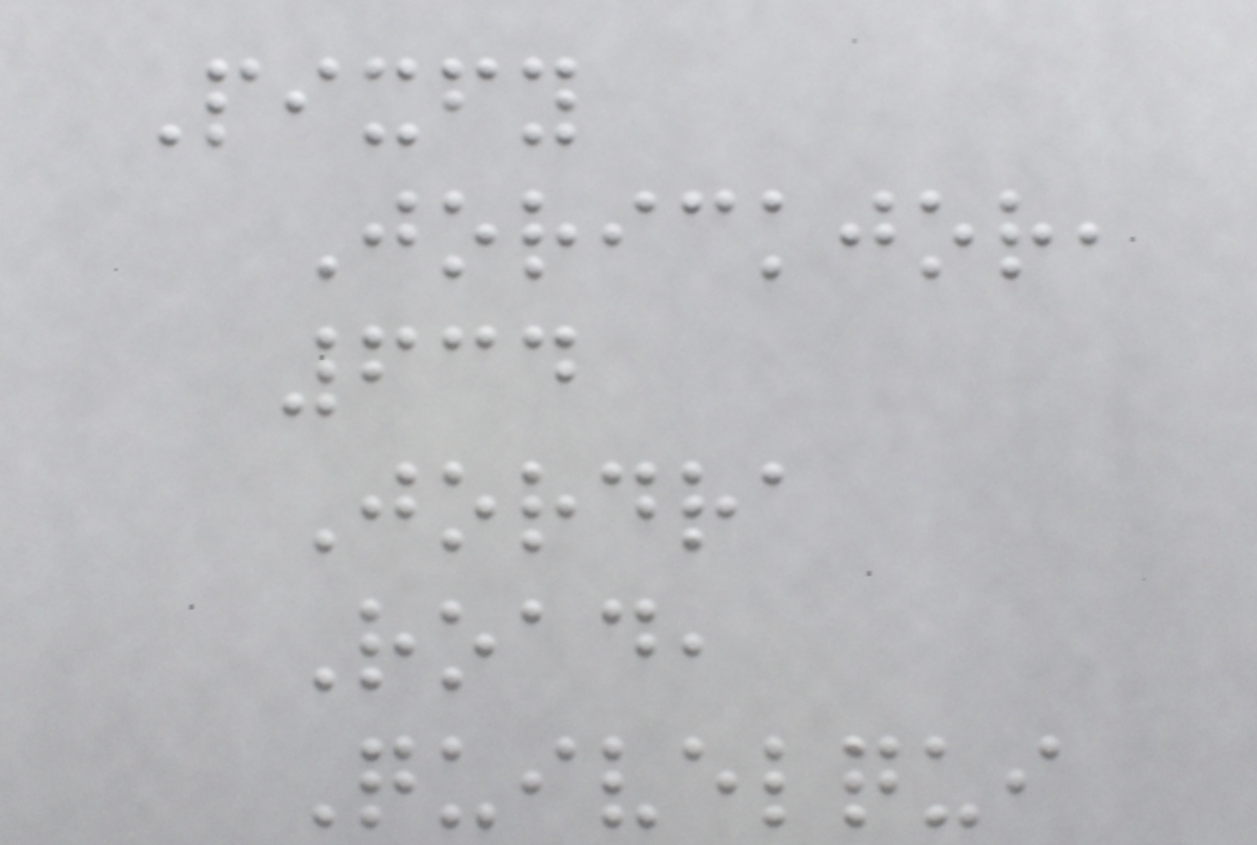Pixfy
Jorickjor,
634
Jordra
Road,
Quivelqui
